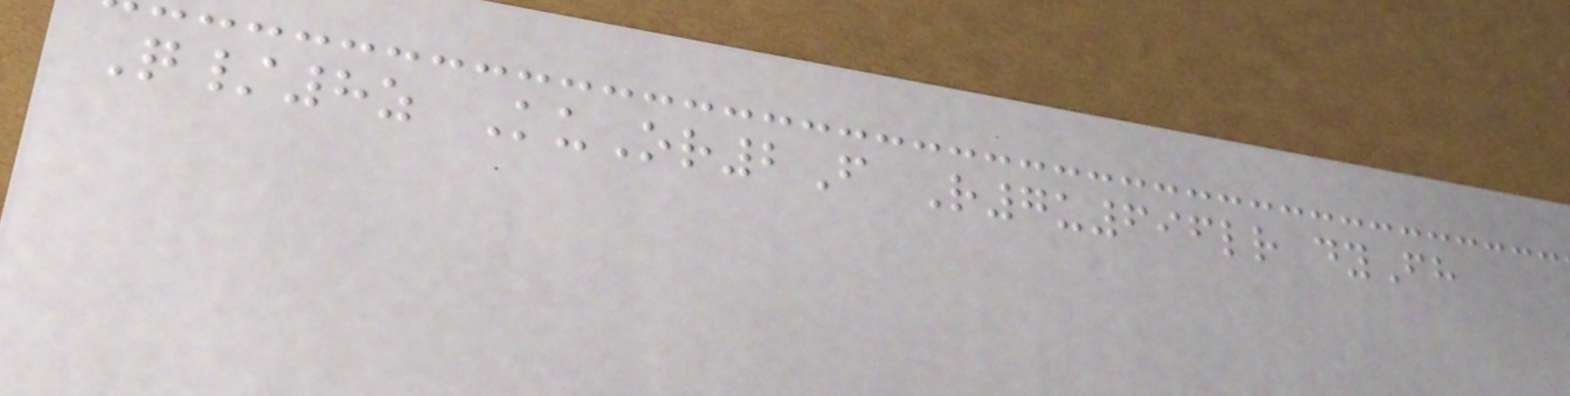Q/8z KuOr2F R7u696lr dyFh
